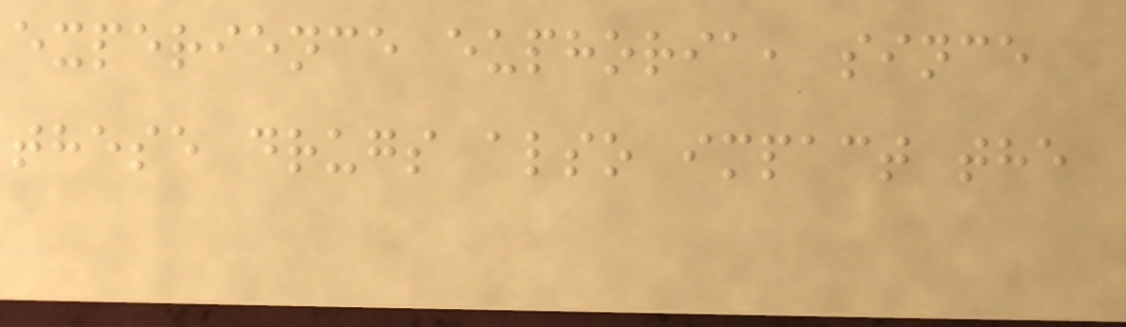experience euphoria, since
these drugs also impact the
